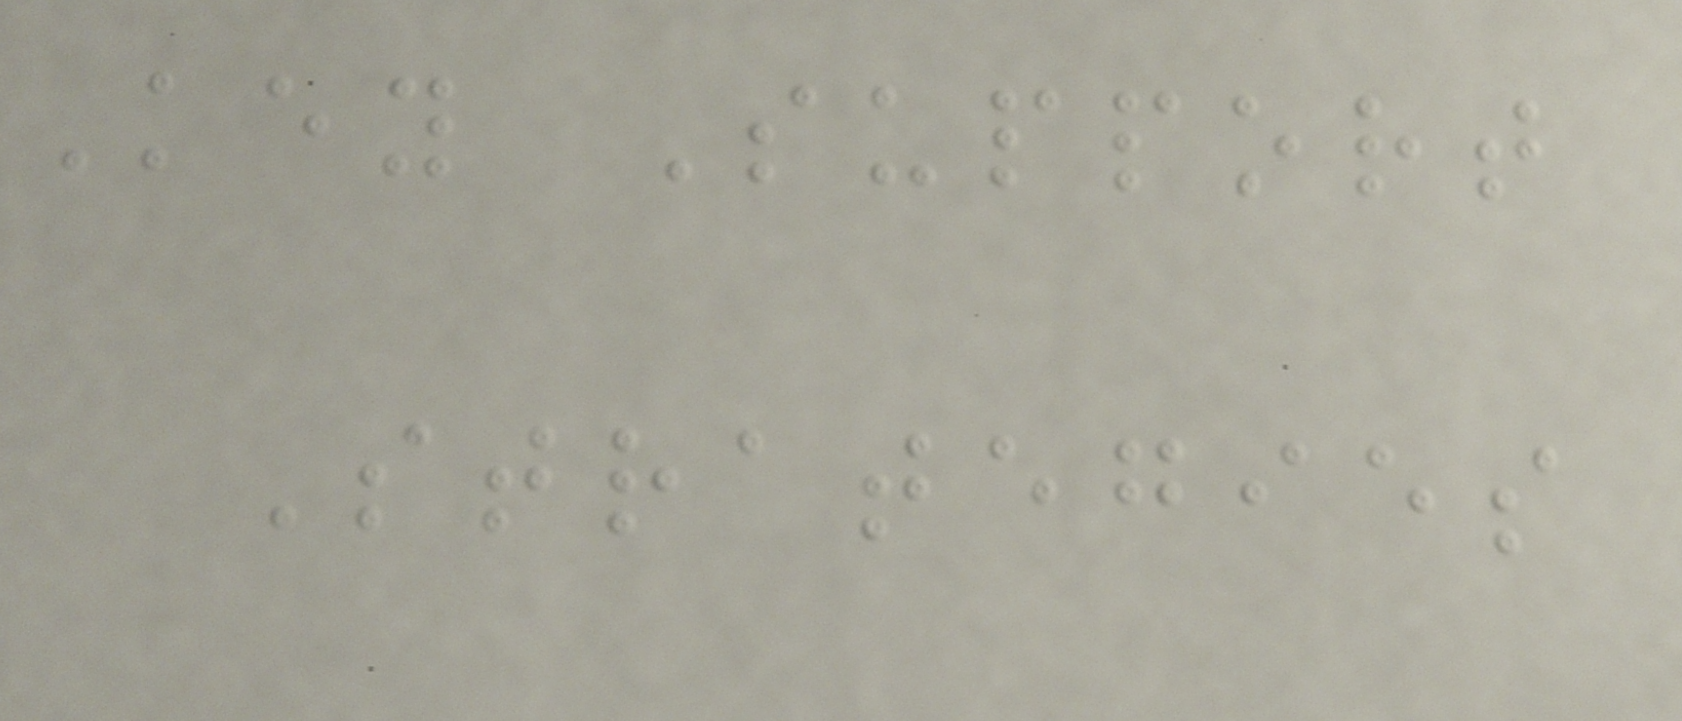Key Support
Strategies
